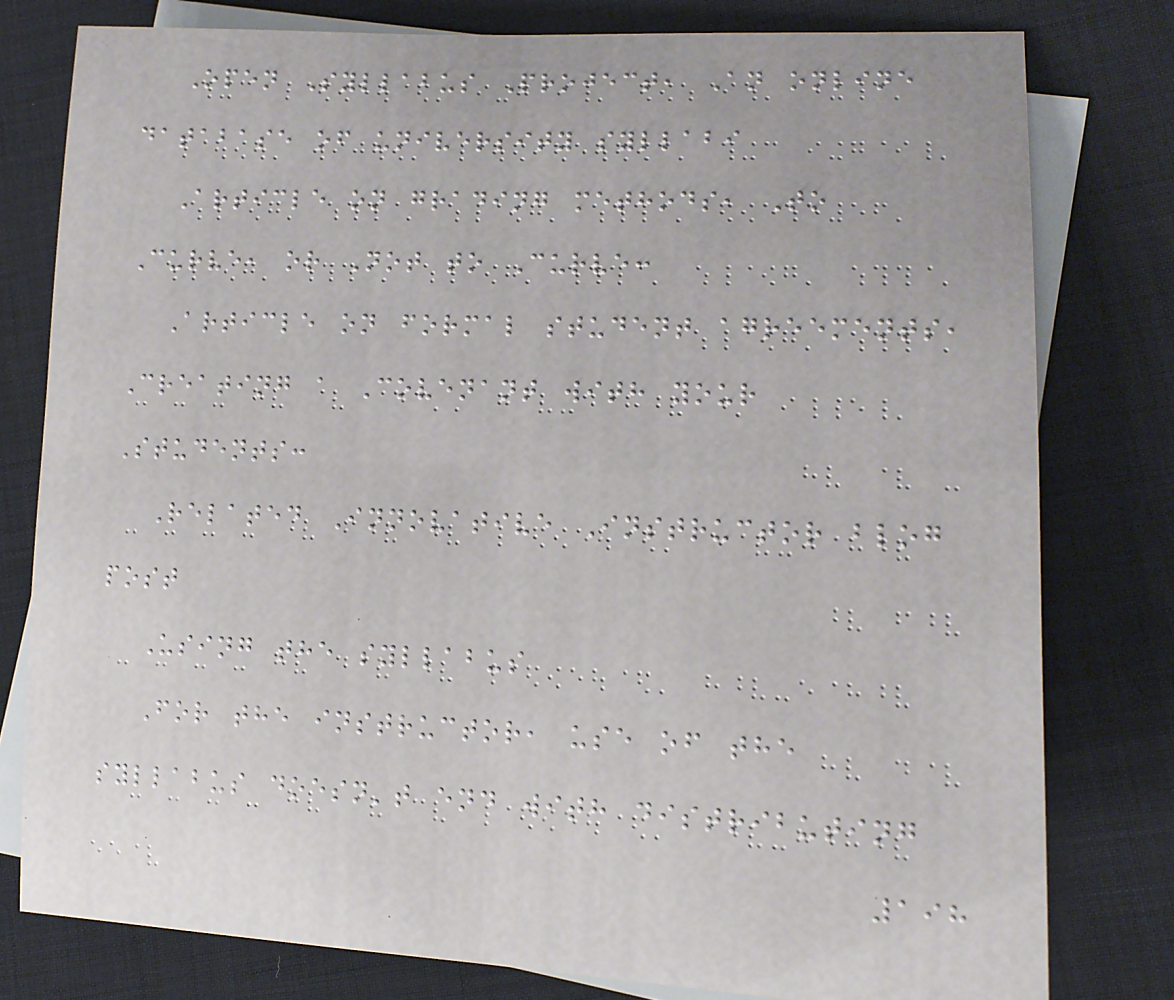Open Syllabus Project, An online
database of university syllabi
Article on grading methods, To
Curve, or Not to Curve:
Article on formal student agreements,
Creating a Covenant with your
Students:
Related Innovative Instructor blog
post
Using the syllabus
For the instructor, use of the
syllabus doesn't end with distributing
198
